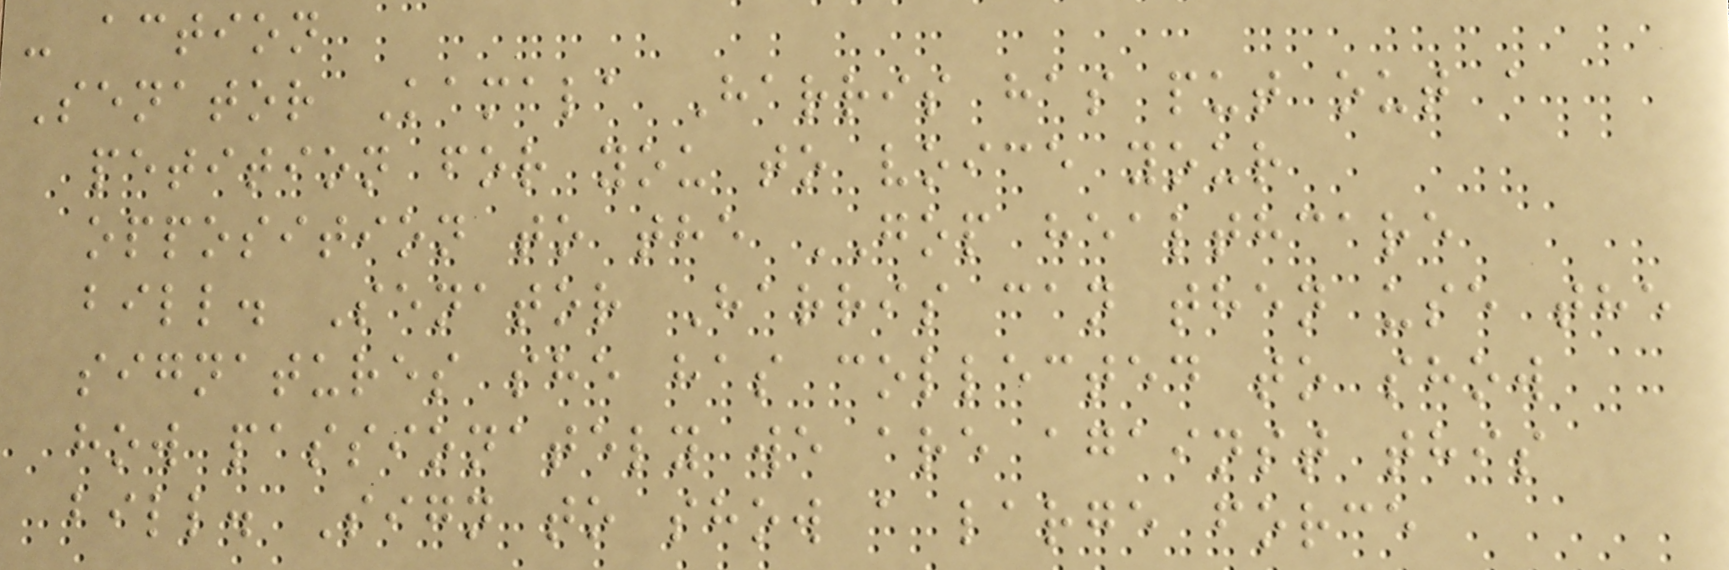- action
Senator Kamala Harris has put out a
petition for you to voice your
opposition to the GOP healthcare
bill. Senator Harris can then use the
signatures she has collected to show
how passionately we are against this
bill. Sign to show a large force
